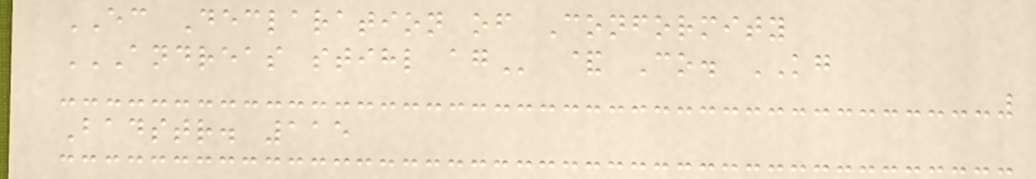EC Declaration of Conformity
ANDREAS STIHL AG & Co. KG
Badstr. 115
